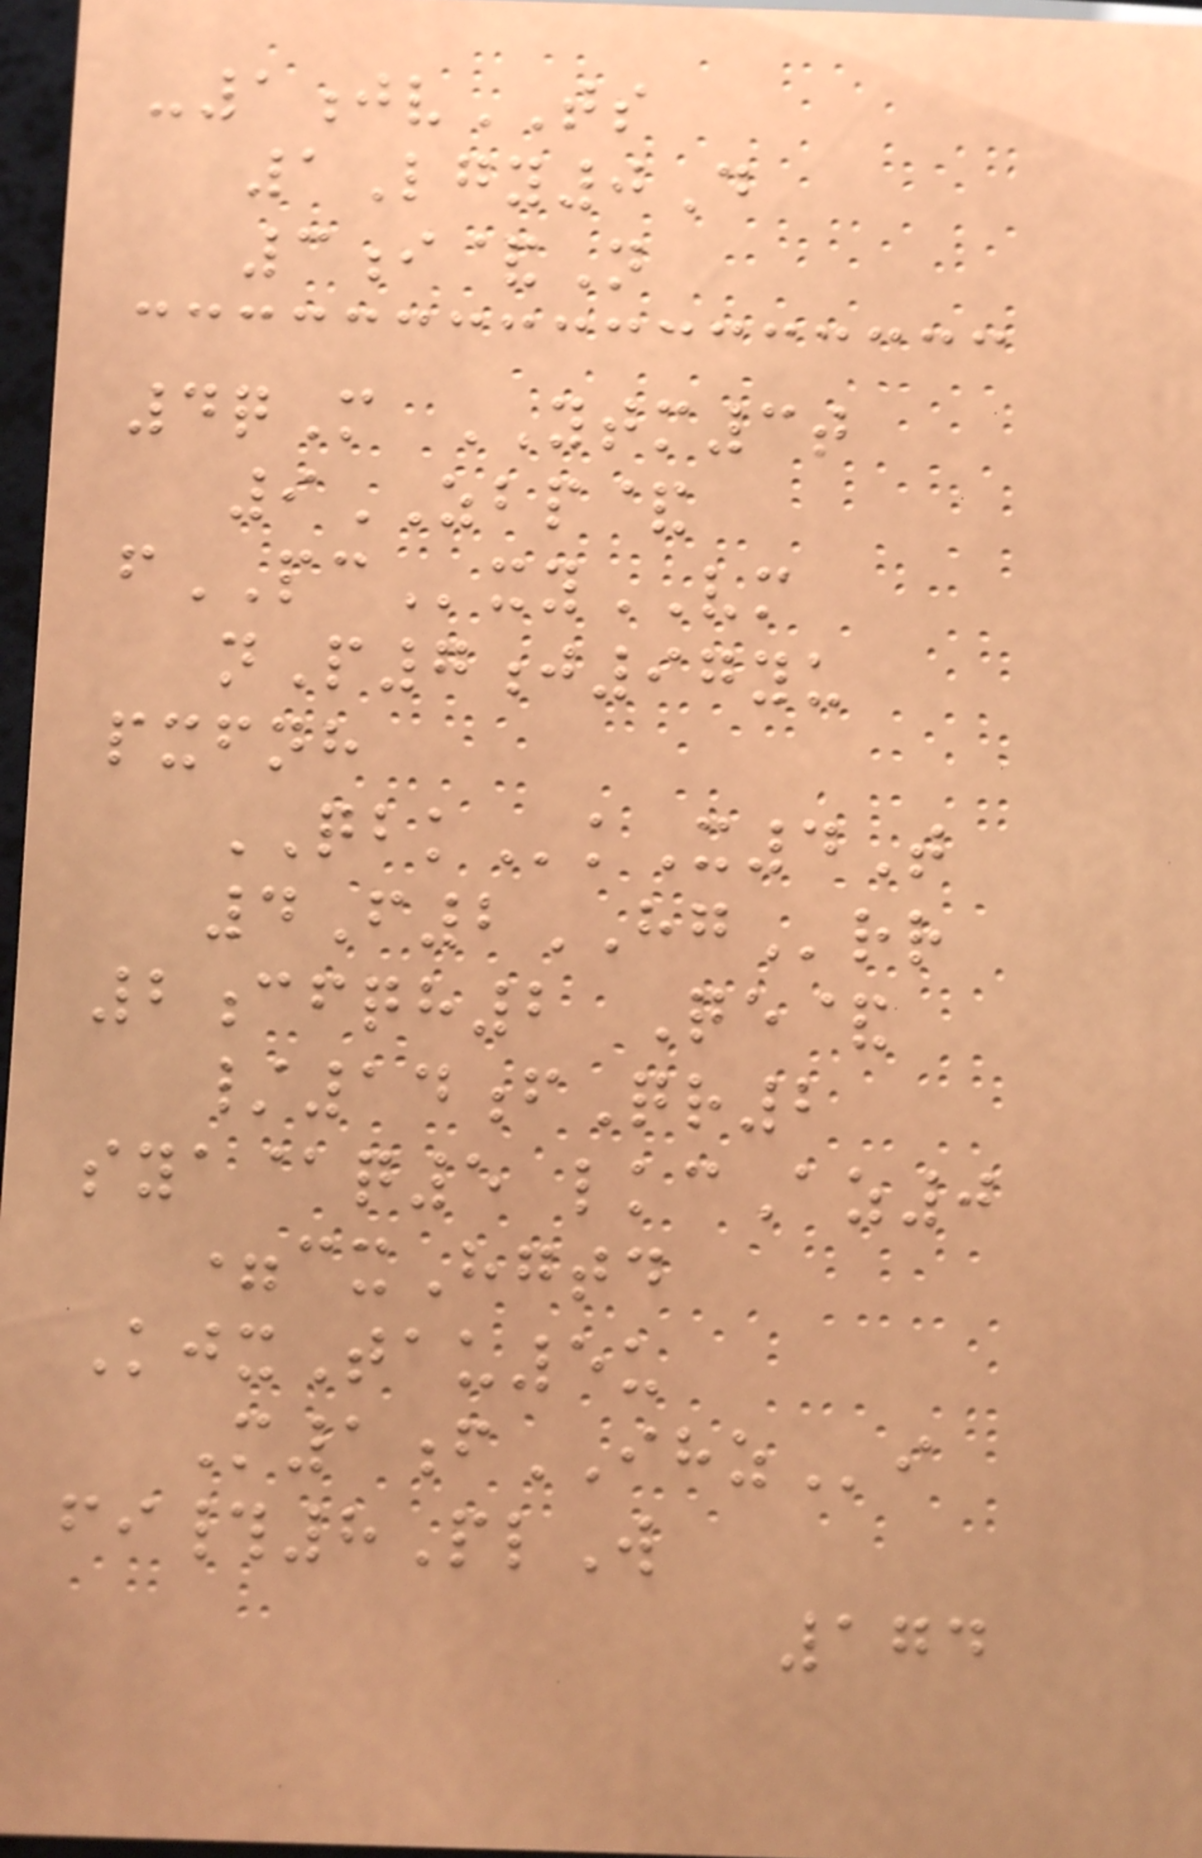-1jvTS
1Lgy0D
3i&N
4qM YTM3t
9ZBP&
fPCxyVM
nP7j97yu
pxfnh
QBKkX4T
4F2HGrr
2cfqh2 Qe&
/14fQr2
sya@q5 lkcAz0
=cxHgtd
KjxTau5u
M1fIHZi
fi#8PlW
174
